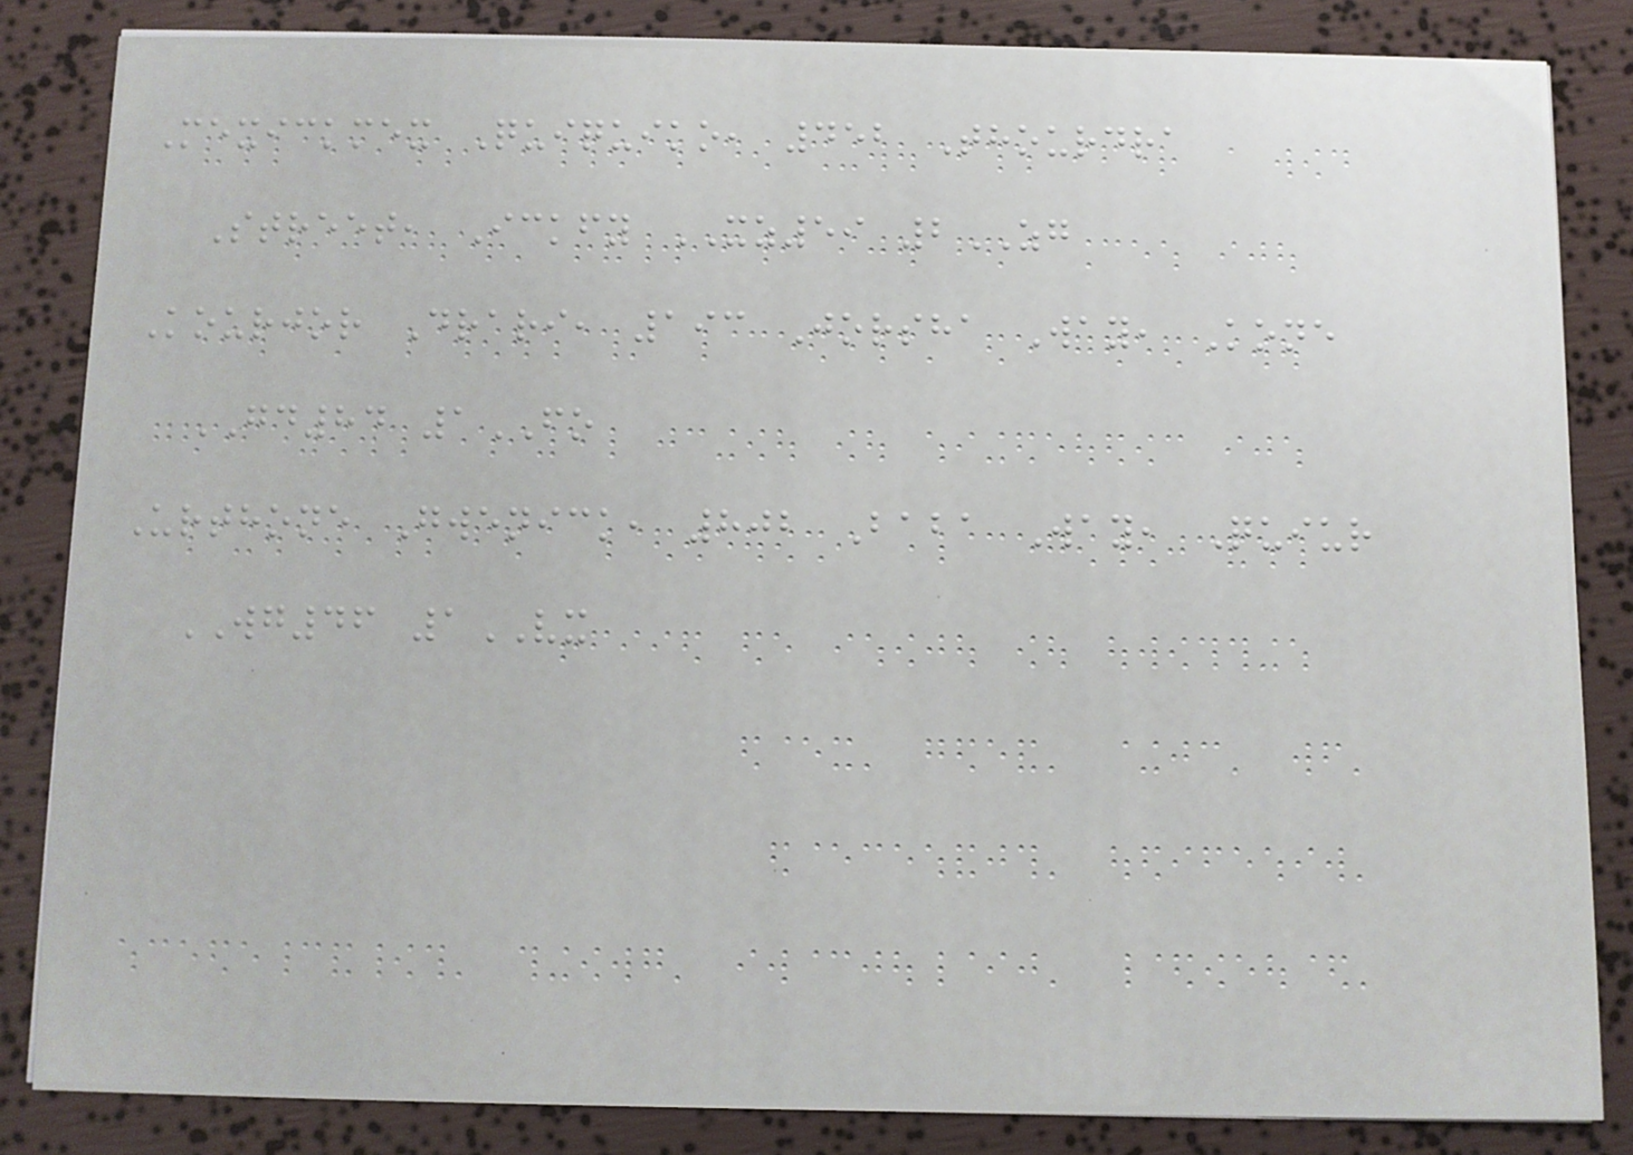Mexickmex Quiquiko, 452 Thourdra
Street, Ickfy XZ59 2ZG
Kourjor Drari, 193 Jorsha Way, Kone
GD84 1FO
Urthone Gwenick, 802 Baba Way, Quiur
WG46 1VX
